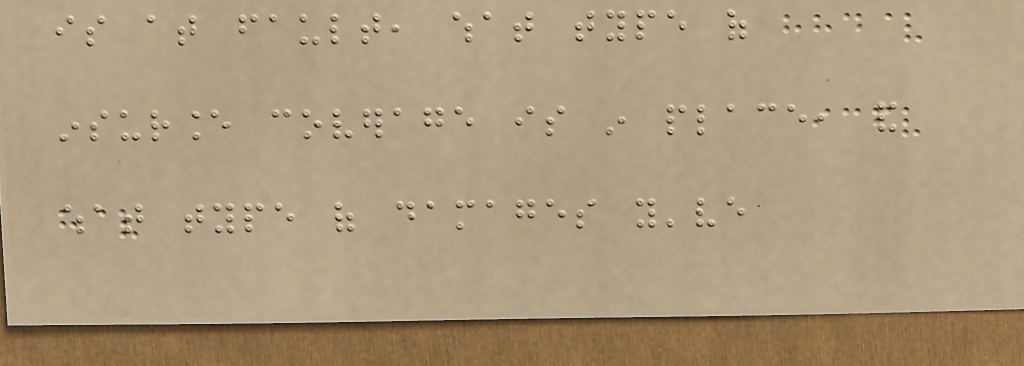is at fault, what type of
insurance coverage is in place, and
what type of damages you've
